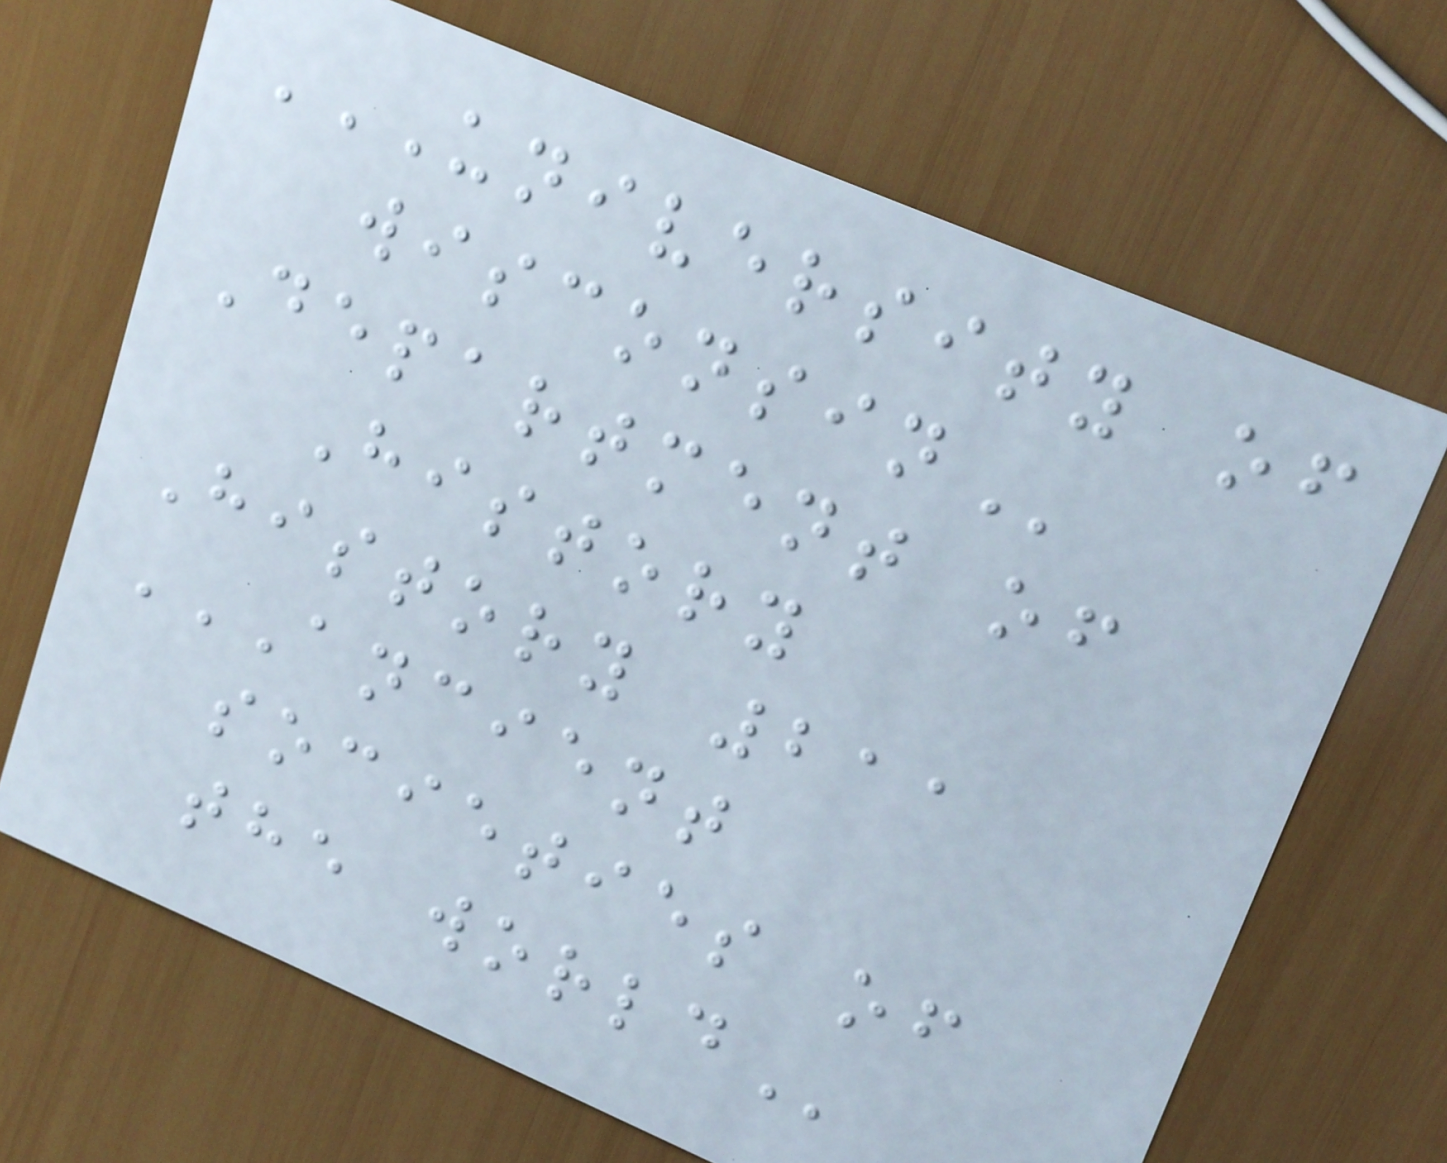UNIVERSITY OF
WISCONSIN
Department of
History
History 211
ANCIENT
SOCIETIES OF
THE WORLD
